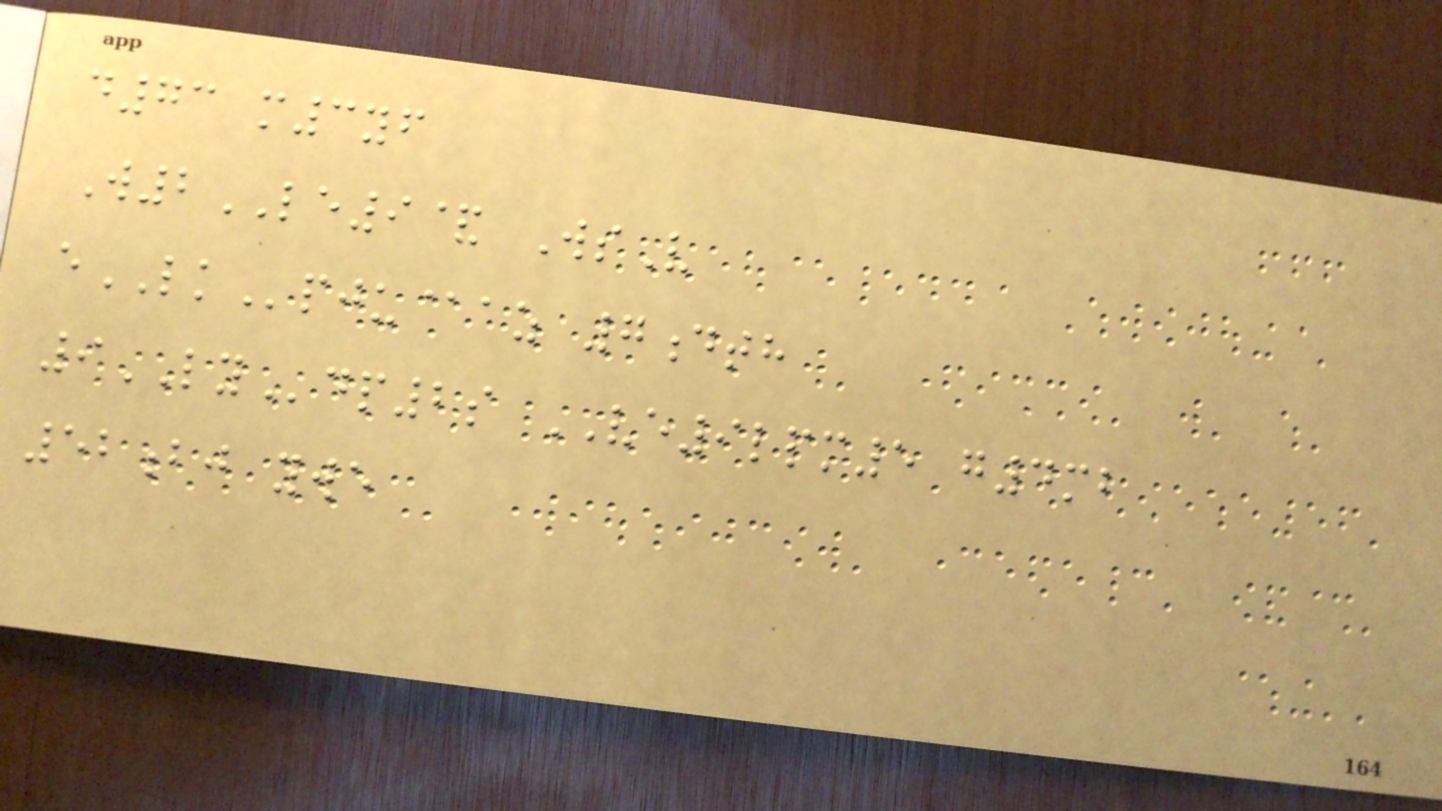d73 m3yf
W2LE9& WsV
eLKpju@az 7dth
9LYdp2s VE9lpm5 g4mb
52bj ywe
